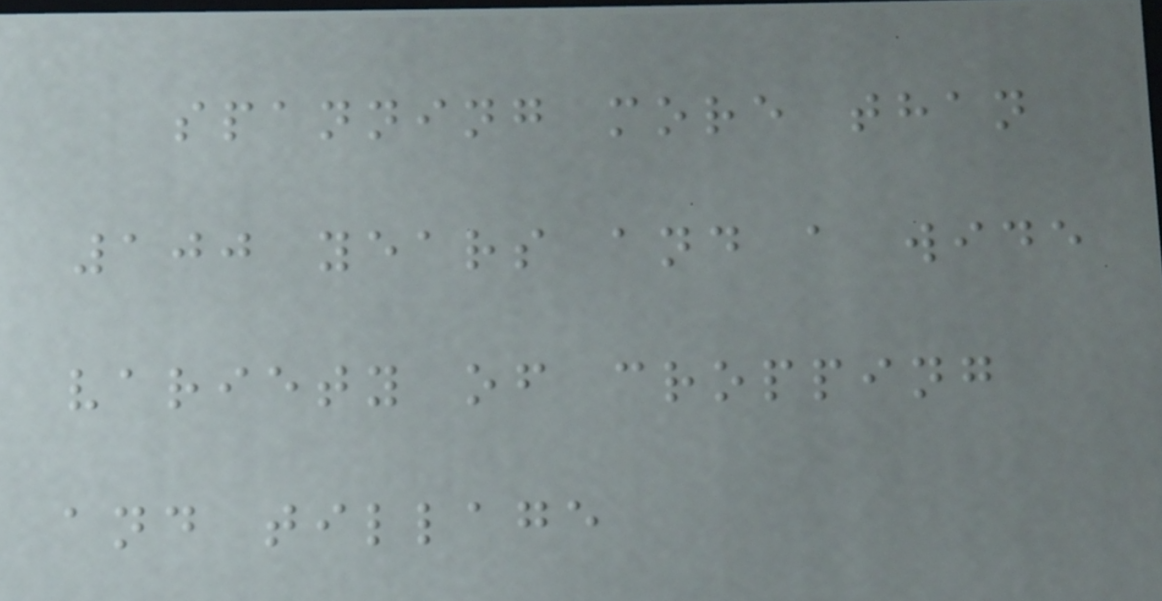spanning more than
100 years and a wide
variety of cropping
and tillage
